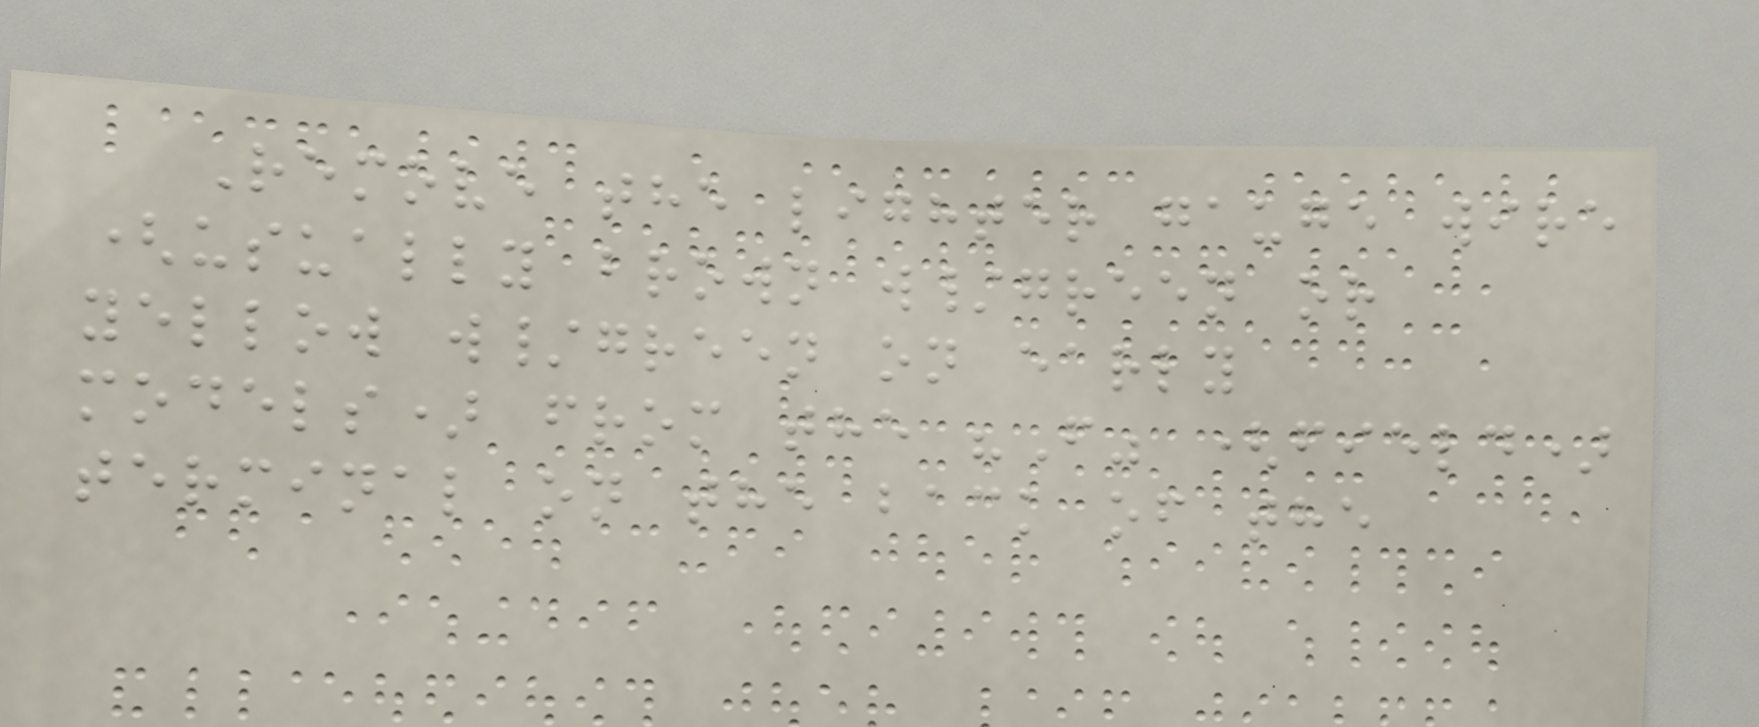Remove the lighter gauge wire
(usually brown w/green or
yellow w/green on early
models) from the "F" (field)
terminal on the back of the
